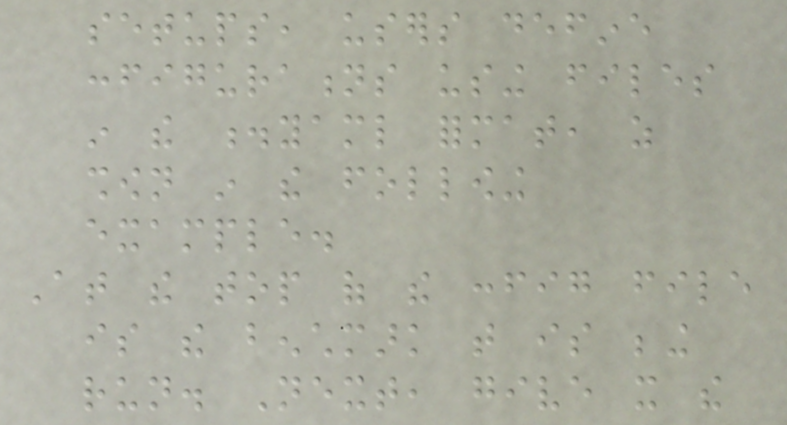setups, users define
configurations using files
in the .yaml format, as
shown in the following
example.
At the top of the config file
is the benchmark that is being
run. Next, give it the
